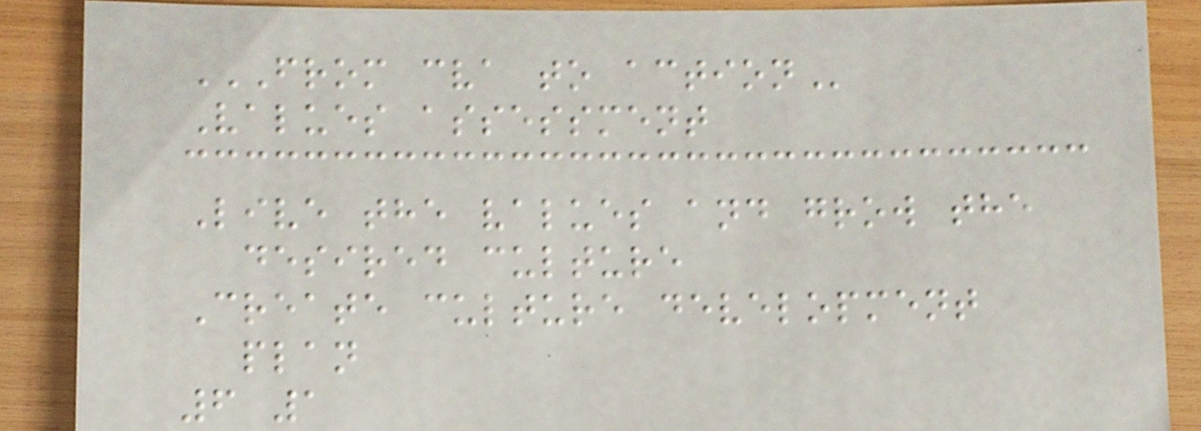FROM CVA TO ACTION
Values assessment
Live the values and grow the
desired culture
Create culture development
plan
6 1
